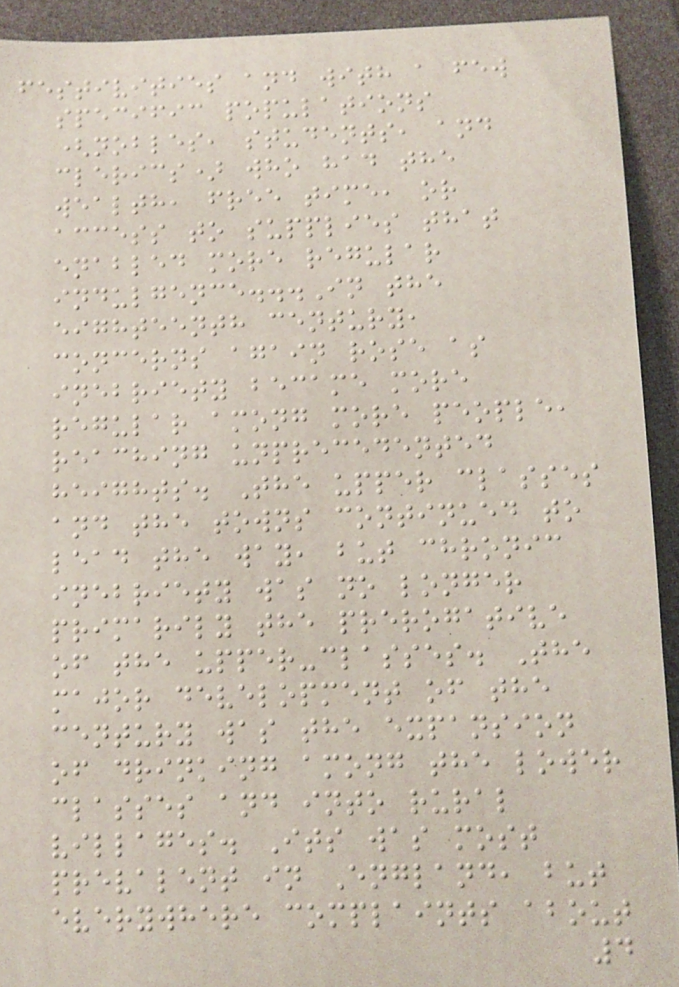festivities and with a few
specific populations
(nobles, students, and
clerics) who had the
wealth, free time, or
access to supplies that
enabled more regular
indulgence...In the
eighteenth century,
concerns again rose as
inebriety became more
regular among more people,
reaching unprecedented
heights. The upper classes
and the towns continued to
lead the way, but chronic
inebriety was no longer
primarily the prerogative
of the upper-classes. The
major development of the
century was the expansion
of drinking among the lower
classes and into rural
villages. Its was most
prevalent in England, but
everywhere complaints about
4
